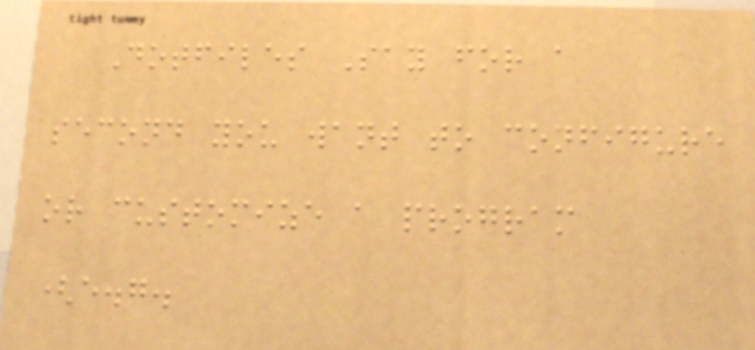Dotfiles Say for a
second you want to configure
or customize a program
(e.g.
